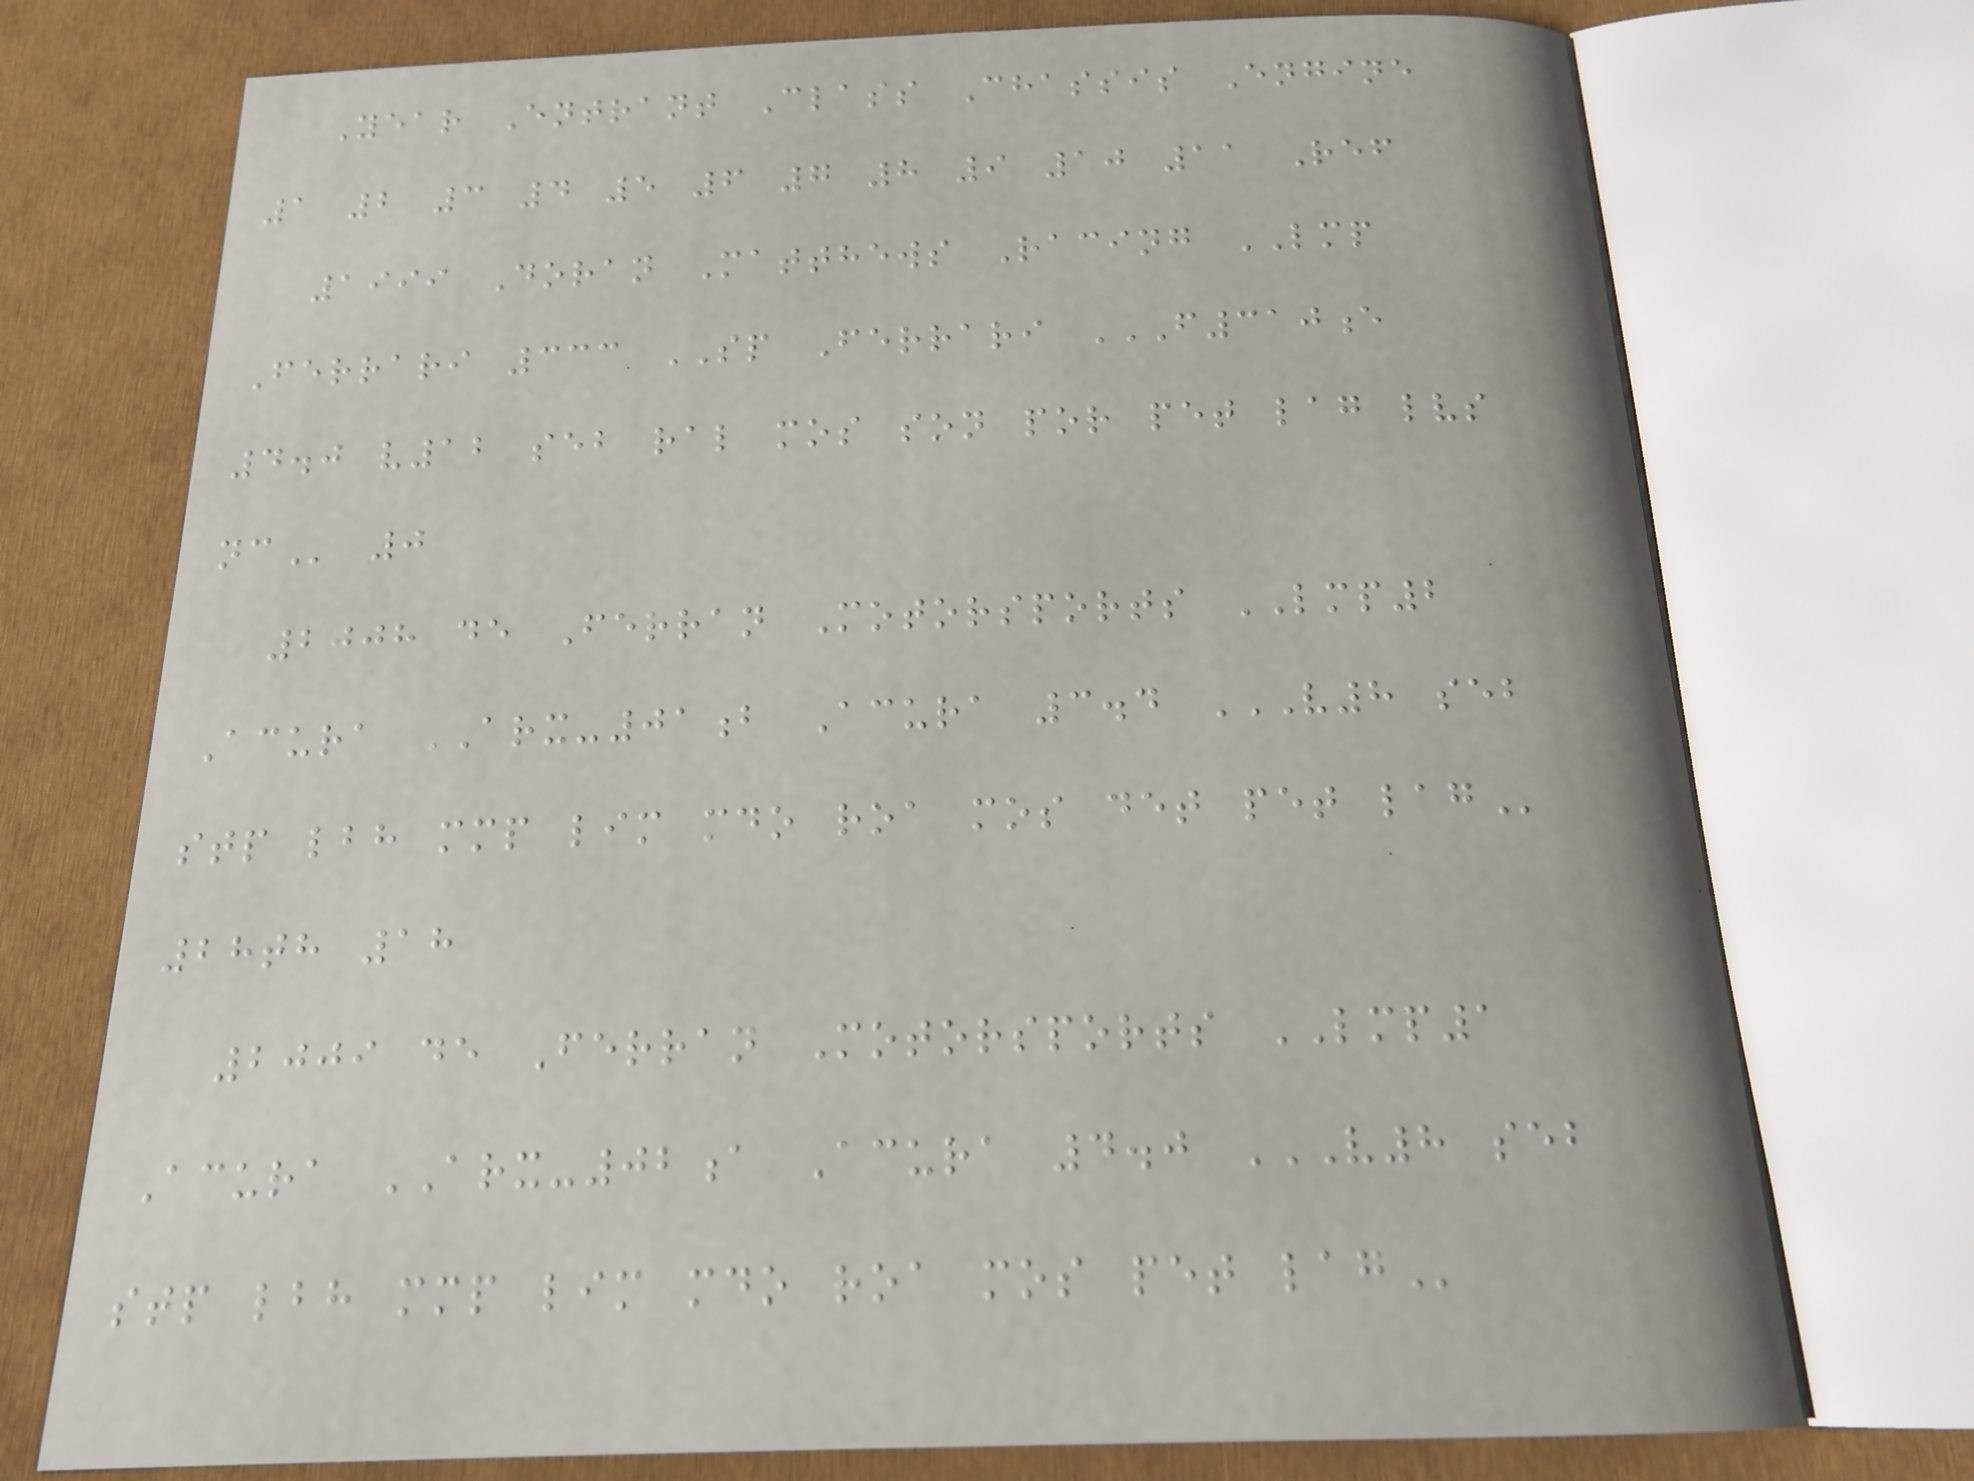Year Entrant Class Chassis Engine
1 2 3 4 5 6 7 8 9 10 11 Ref
1999 Doran Matthews Racing LMP
Ferrari 333 SP Ferrari F310E
4.0 V12 SEB RAL MOS SON POR PET LAG LVS
NC 0
2008 de Ferran Motorsports LMP2
Acura ARX-01b Acura 3.4 V8 SEB
STP LBH MMP LIM MDO ROA MOS DET PET LAG
28th 18
2009 de Ferran Motorsports LMP1
Acura ARX-02a Acura 4.0 V8 SEB
STP LBH MMP LIM MDO ROA MOS PET LAG
